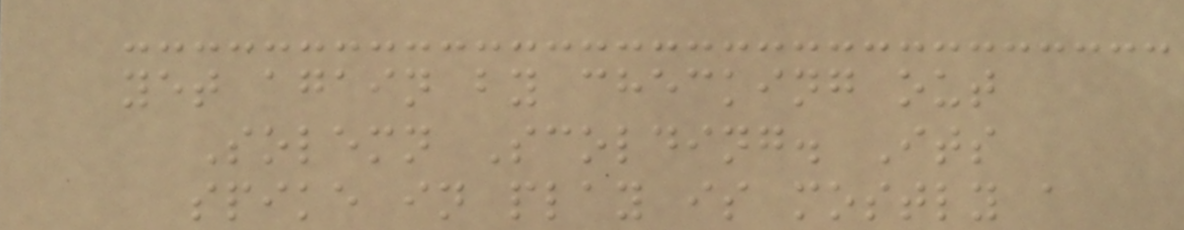yet again by checking out
Solemn Scolding. Its
spike in play is mostly a
